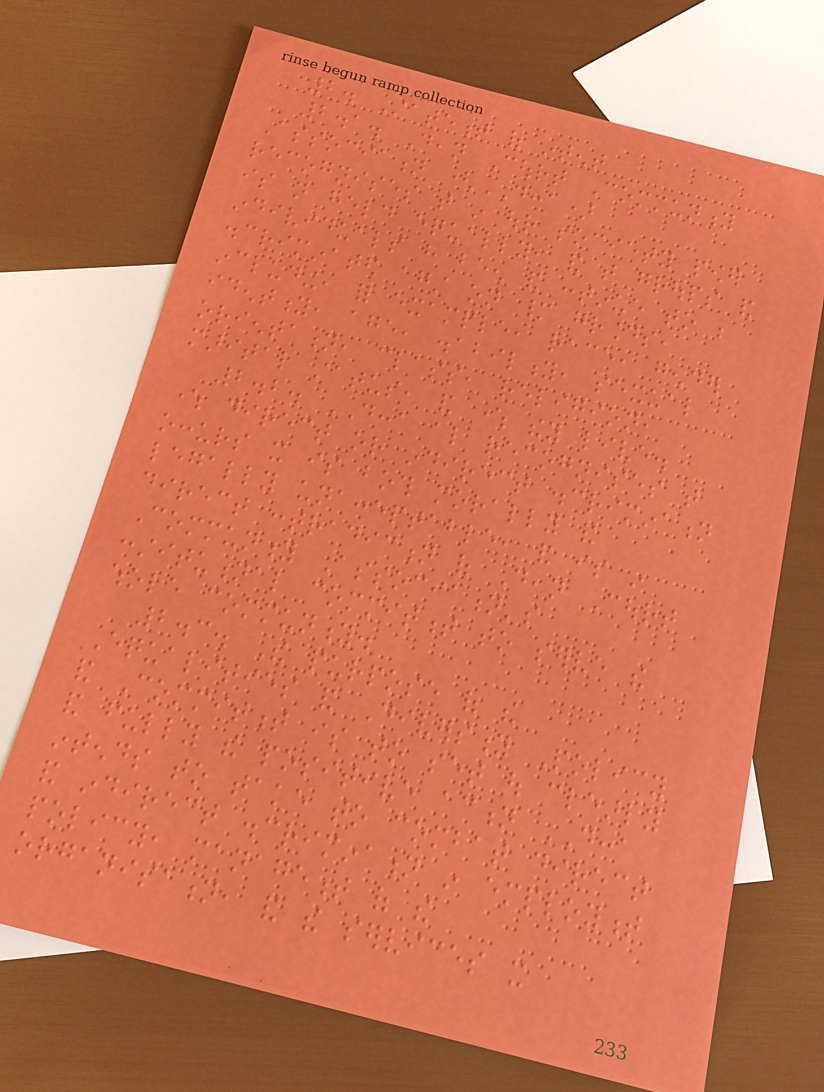2. Statement of intent
2.1. Dean Court Community
Association (DCCA)
recognises that in our society power
is not held equally, and that groups and
individuals have been and continue to be
discriminated against on many grounds,
including, for example, race, gender
identity, age, disability, sexual
orientation, class, religion,
marital status, and where they live.
2.2. DCCA also recognises that
where direct or indirect discrimination
occurs it is both morally and
legally unacceptable, and is in
direct contradiction of Dean Court
Community Association's
constitutional commitment to serve the
whole community.
2.3. The purpose of the
Equalities and Diversity Policy
and Commitment is to set out clearly
and fully the positive action DCCA
intends to take to combat direct
and indirect discrimination in employment
policy, management of the
organisation, and the services it
